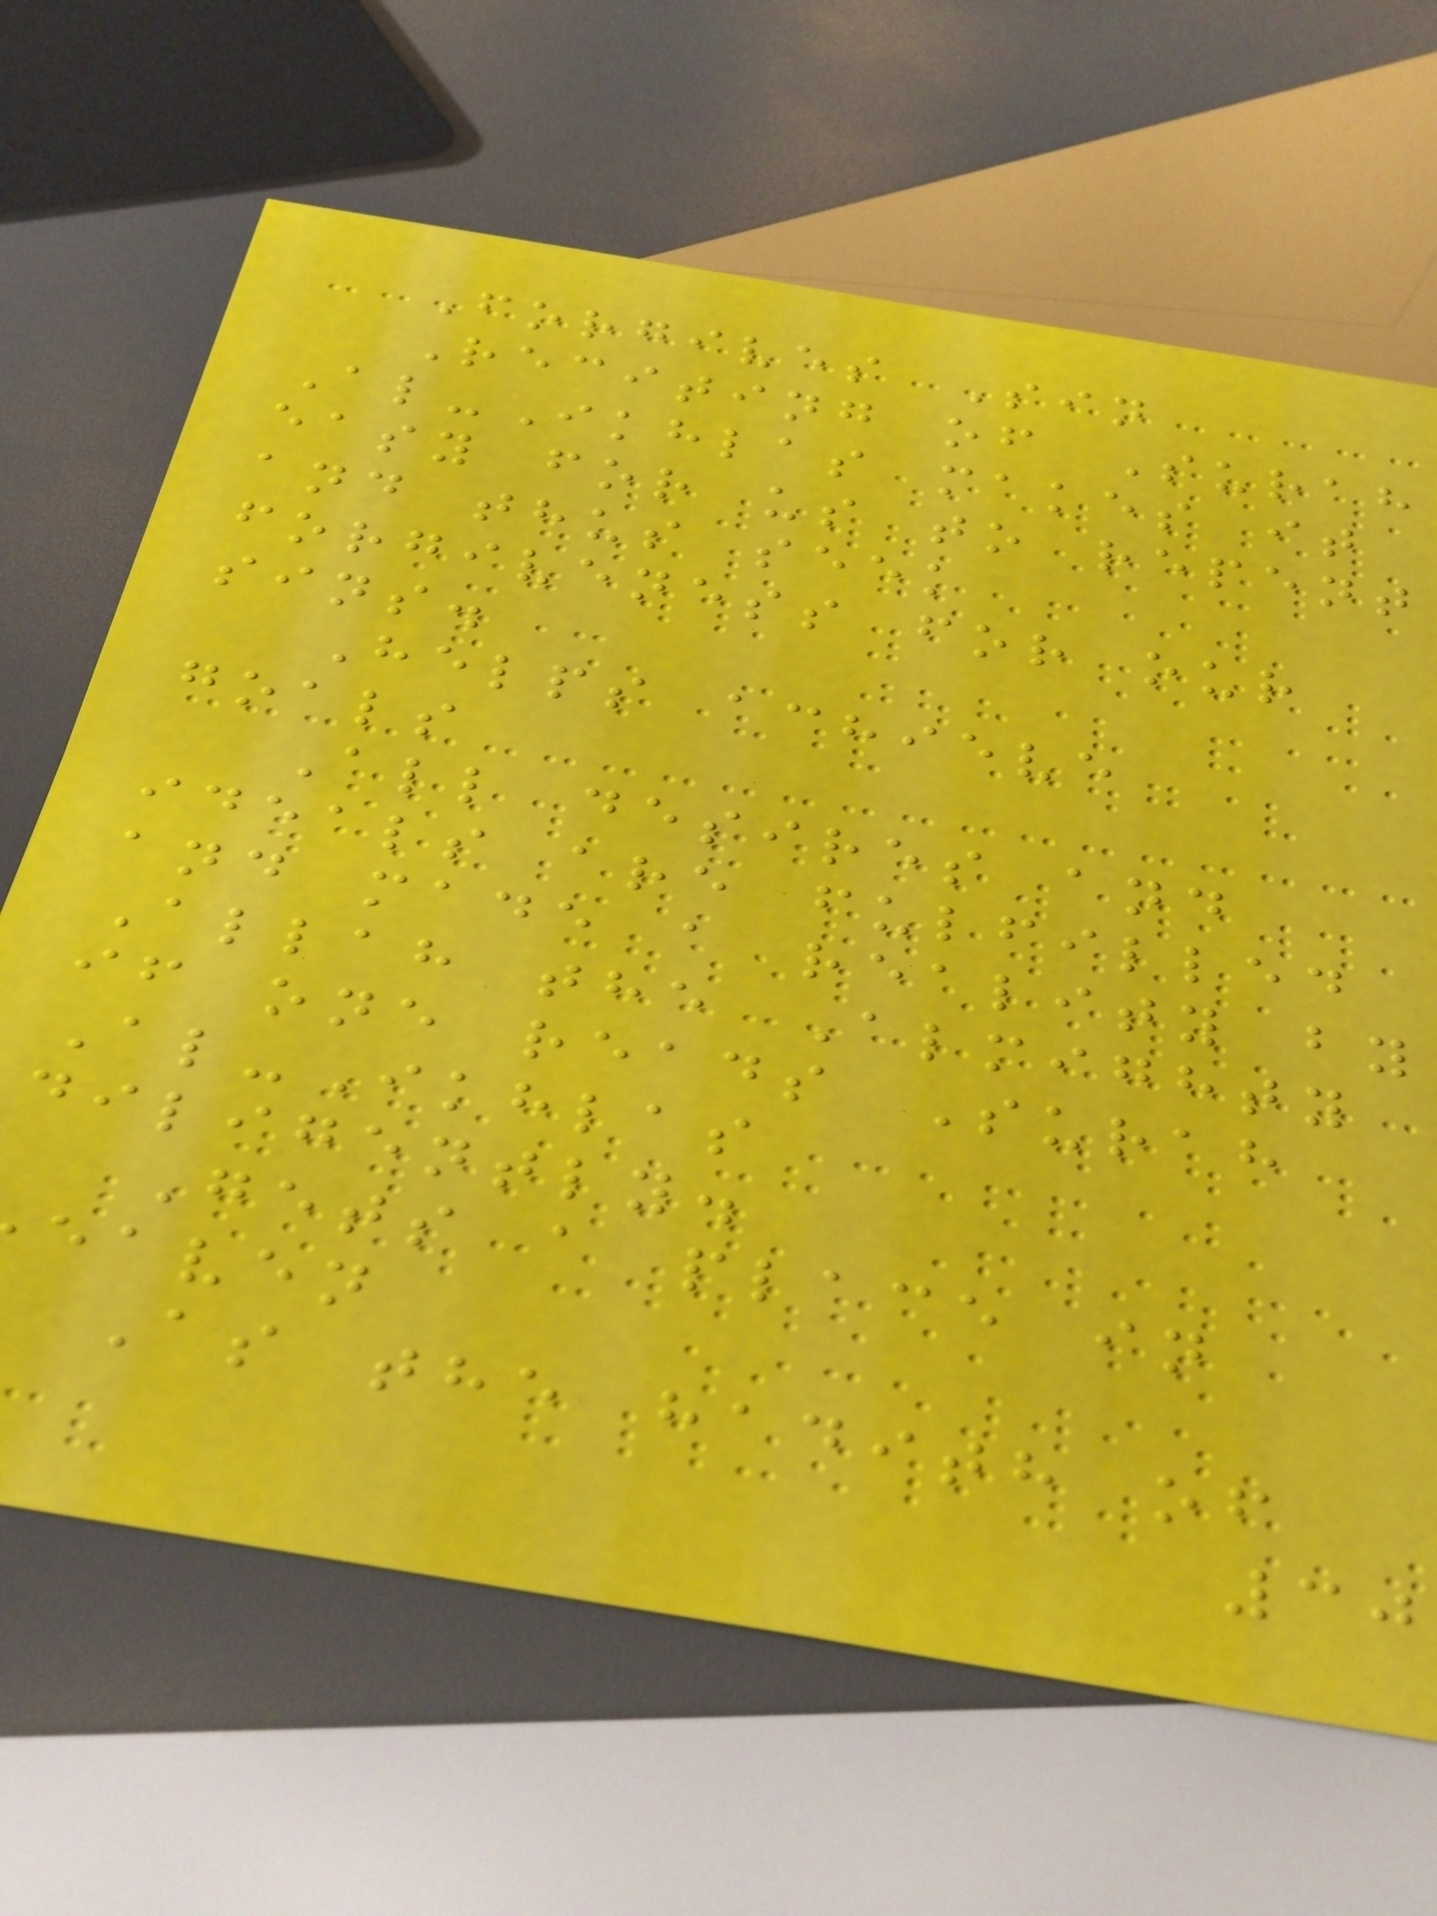Forgives Sin
Reciting of Surah
Al-Ikhlas makes it
easy for us to repent
and thus seek
forgiveness for our
sins.
Helps achieve
goals
All desires and
ideals are fulfilled
and made a reality by
Allah the Almighty
if one reads Surah
Al-Ikhlas
diligently.
Gets a place in
eaven
As the hadith of
30
